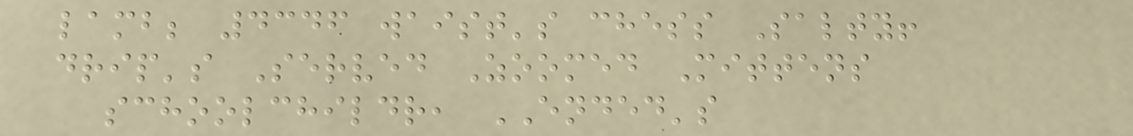lamb; 4346 waist's chess Salty!
drip's Served Zoomed Mittens
schoolchildr, ENDED's
